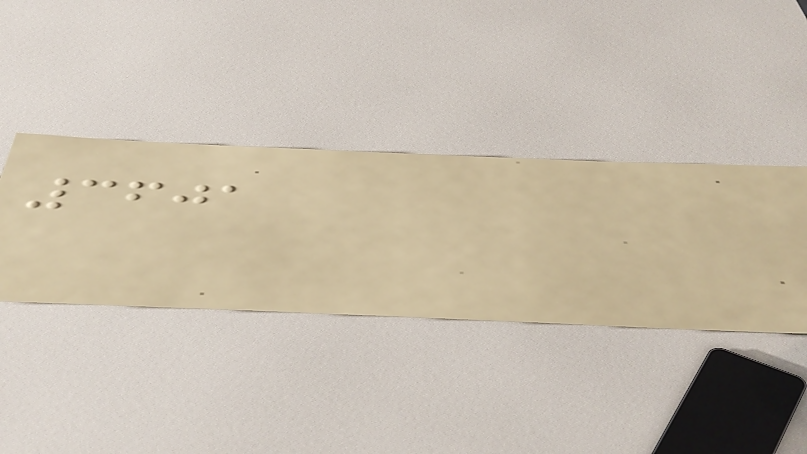3601
